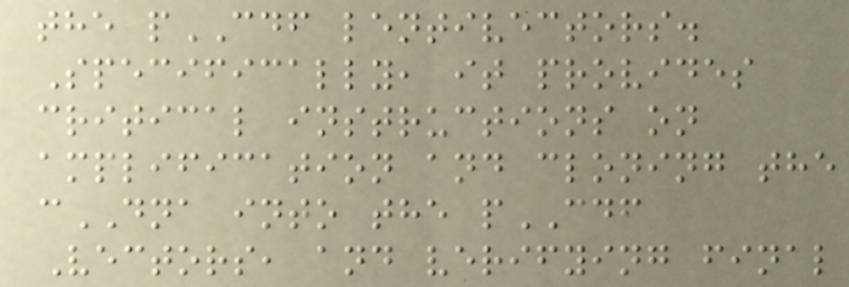the pCDF lentivectors.
Specifically, it provides
critical instructions on
amplification and cloning the
cDNA into the pCDF
Vectors, and verifying final
